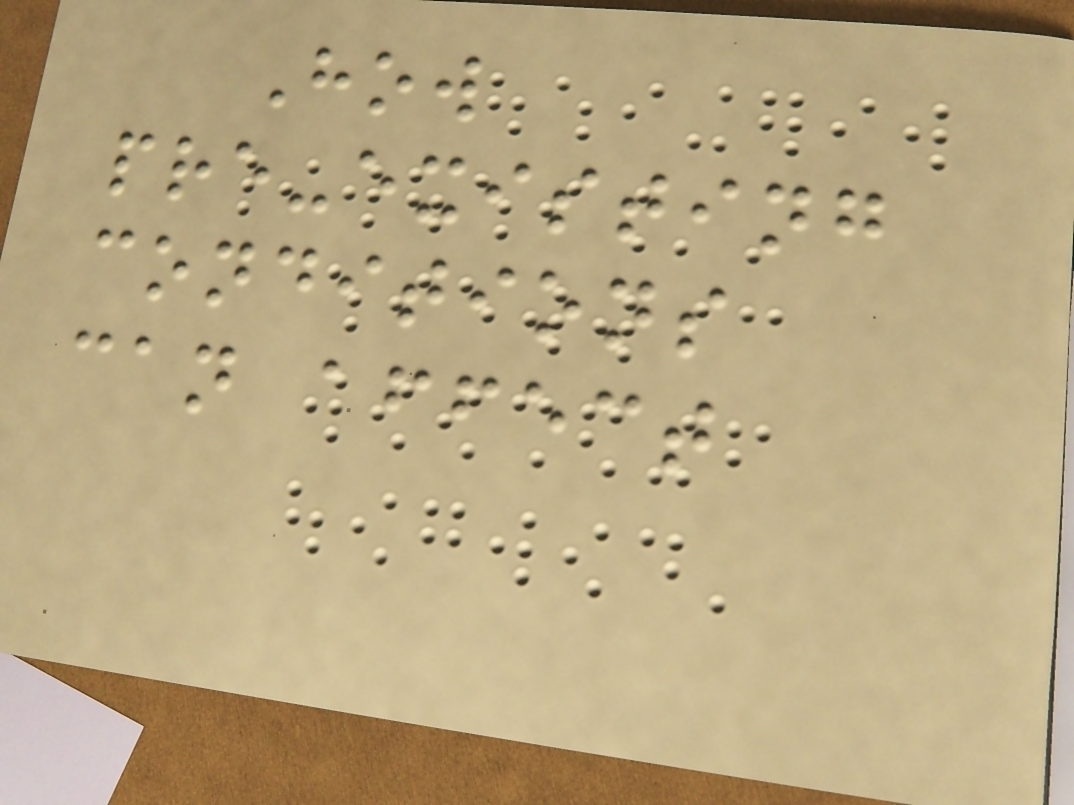How
pre-existing
conditions
can affect
